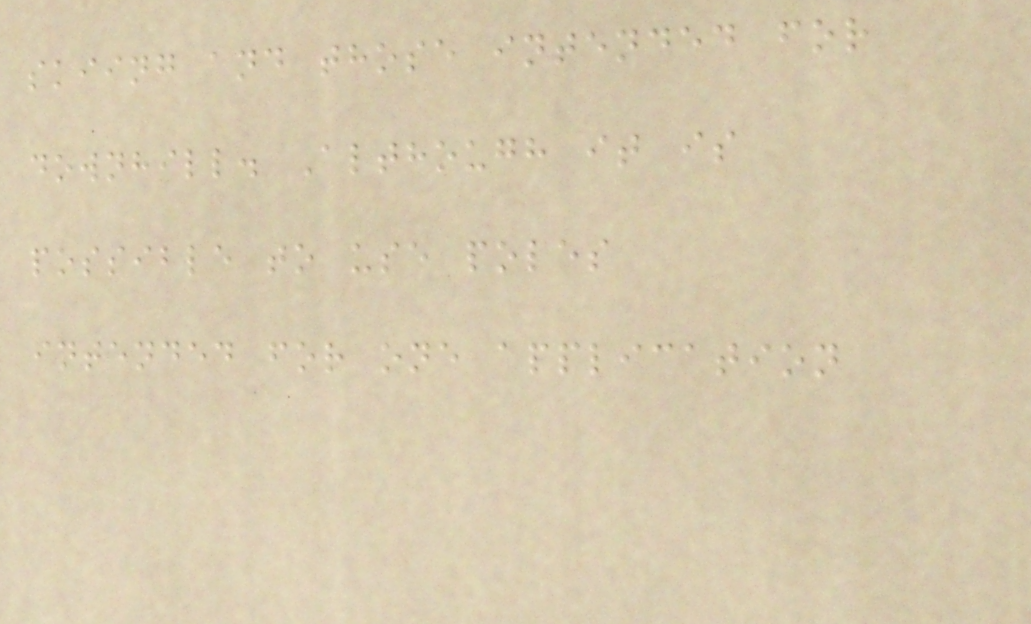skiing and those intended for
downhill. Although it is
possible to use poles
intended for one application
